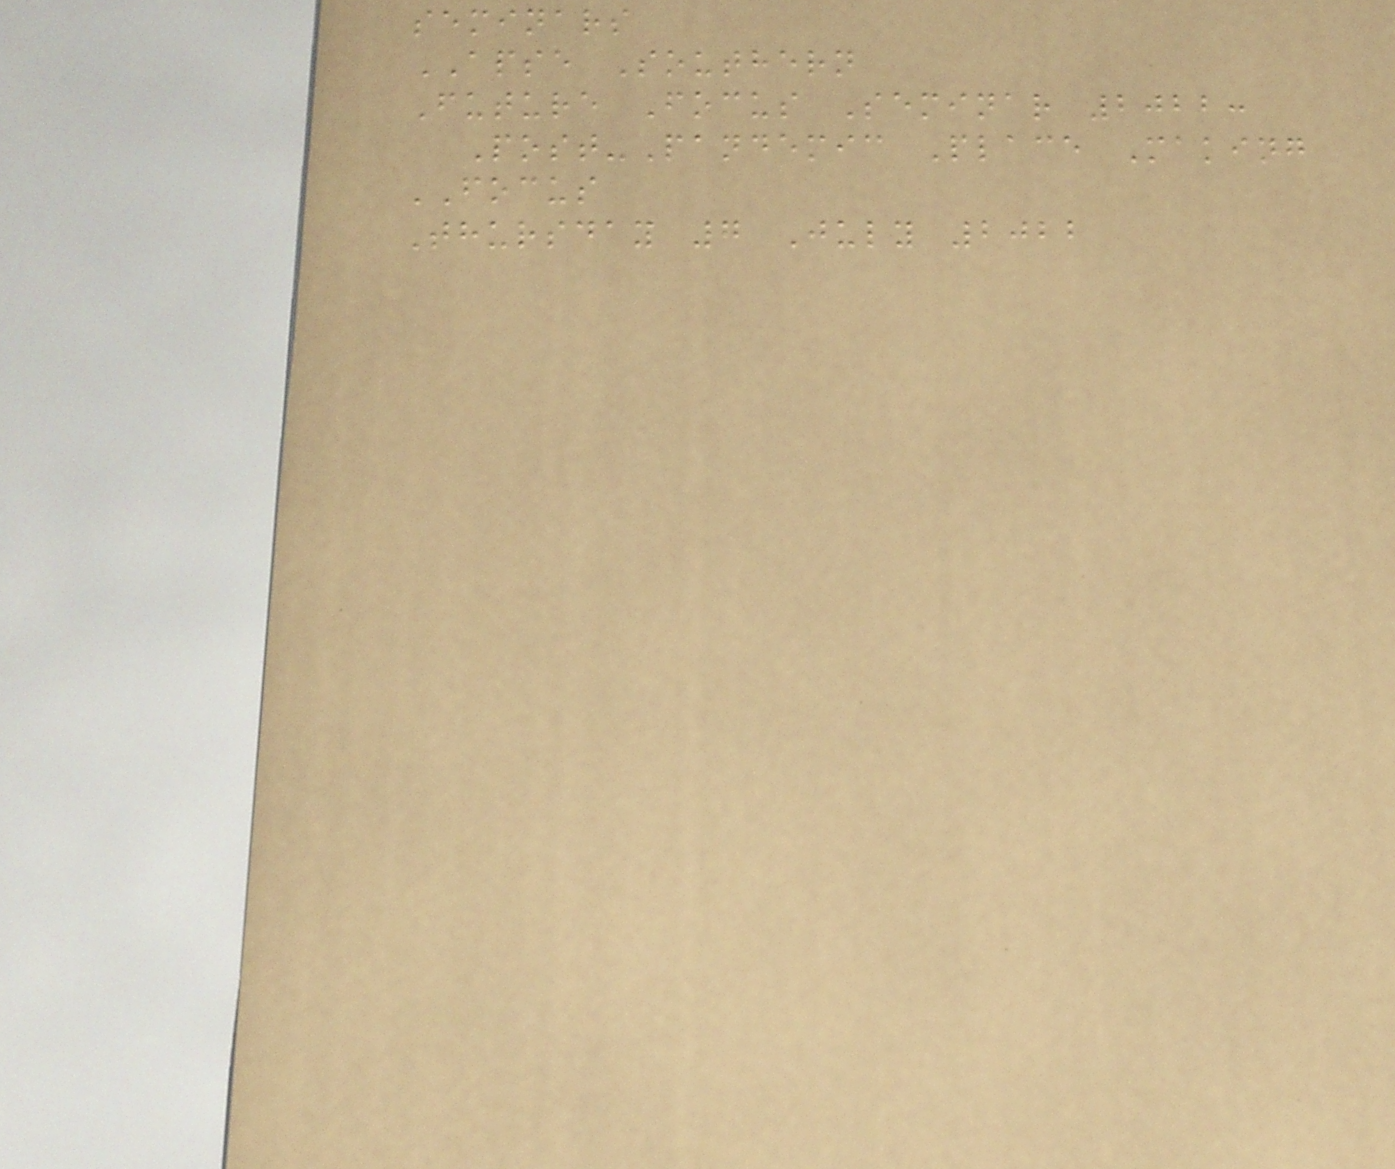seminars
APSE Southern
Future Focus Seminar 2022:
Post-Pandemic Place Making
FOCUS
Thursday 7 July 2022
